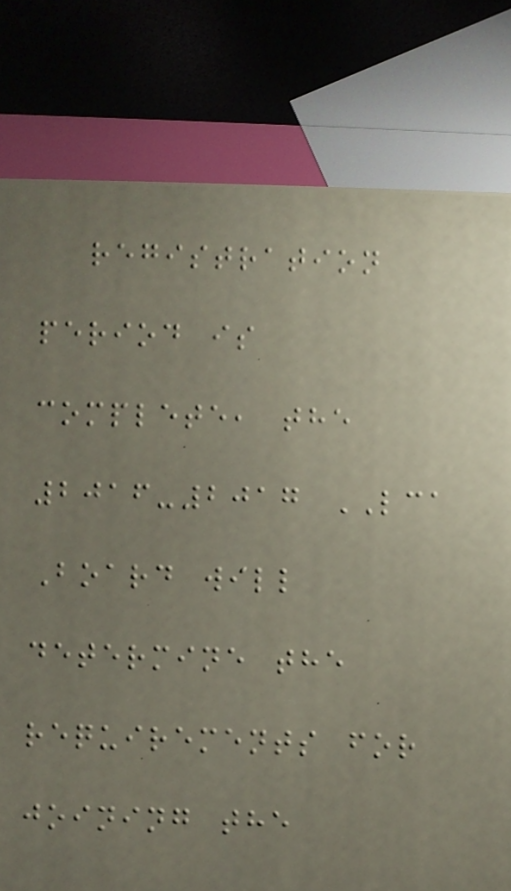registration
period is
complete, the
2016-2017 LCA
Board will
determine the
requirements for
joining the
